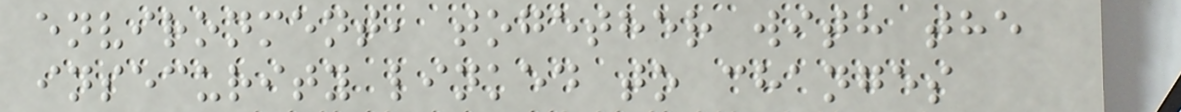environment, together with the
insecurity linked to changes
